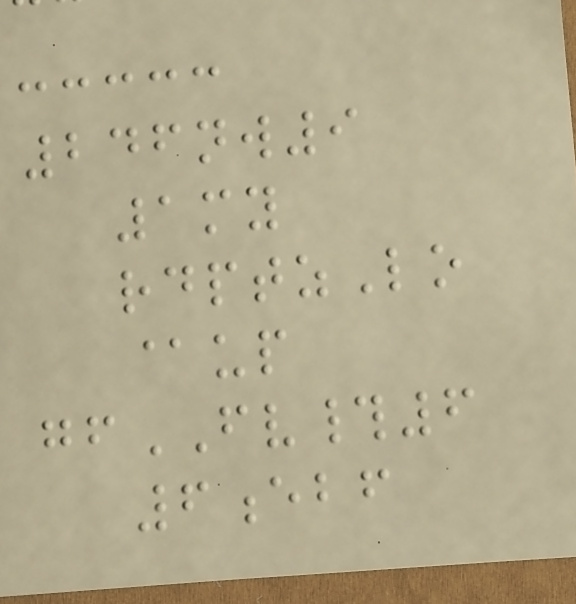246nw9
1my
rdptzLo
@up
gfFV#6
6ebf
